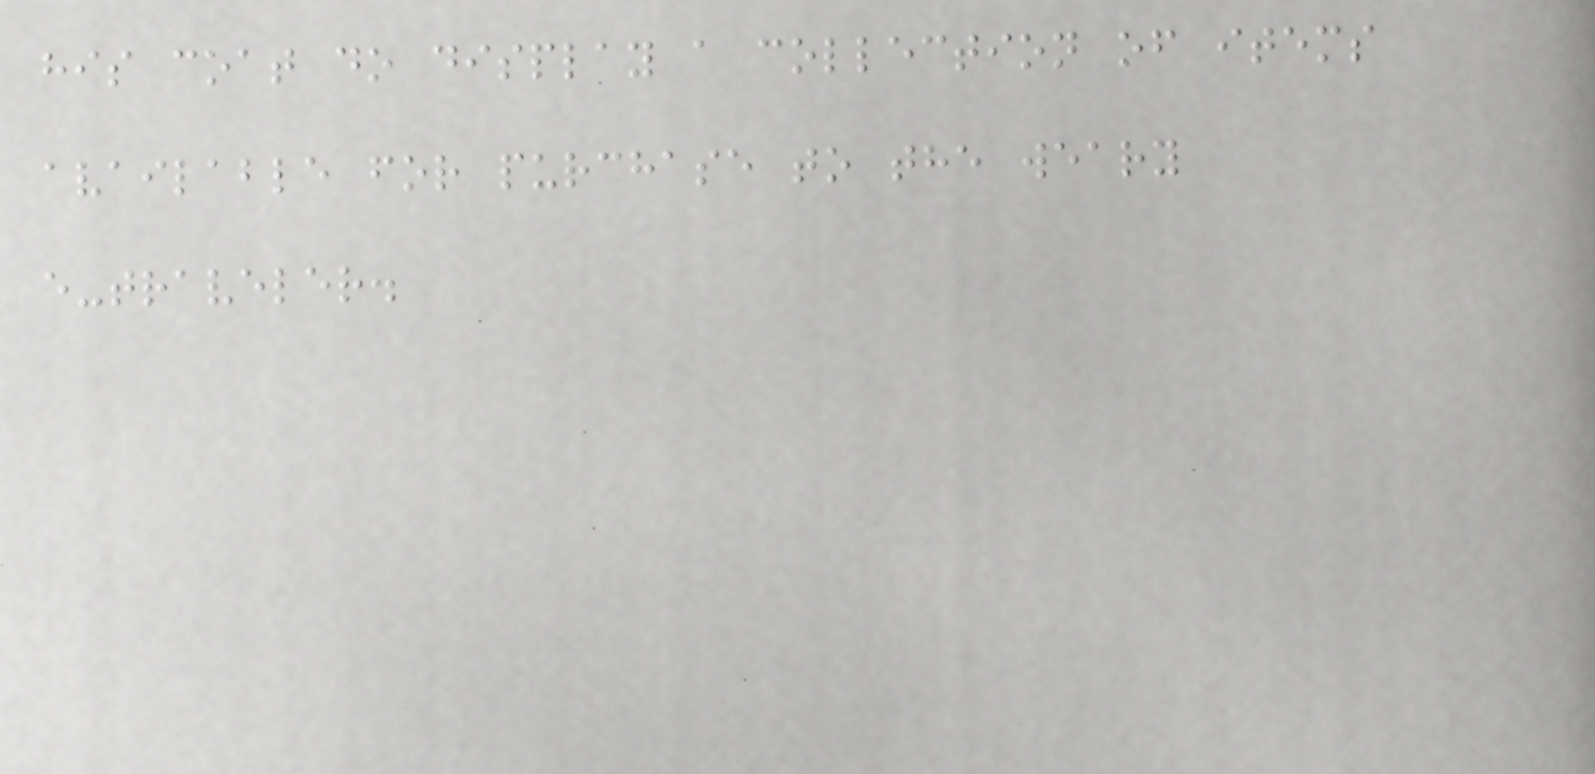his coat do display a collection of items
available for purchase to the weary
e-traveler.
